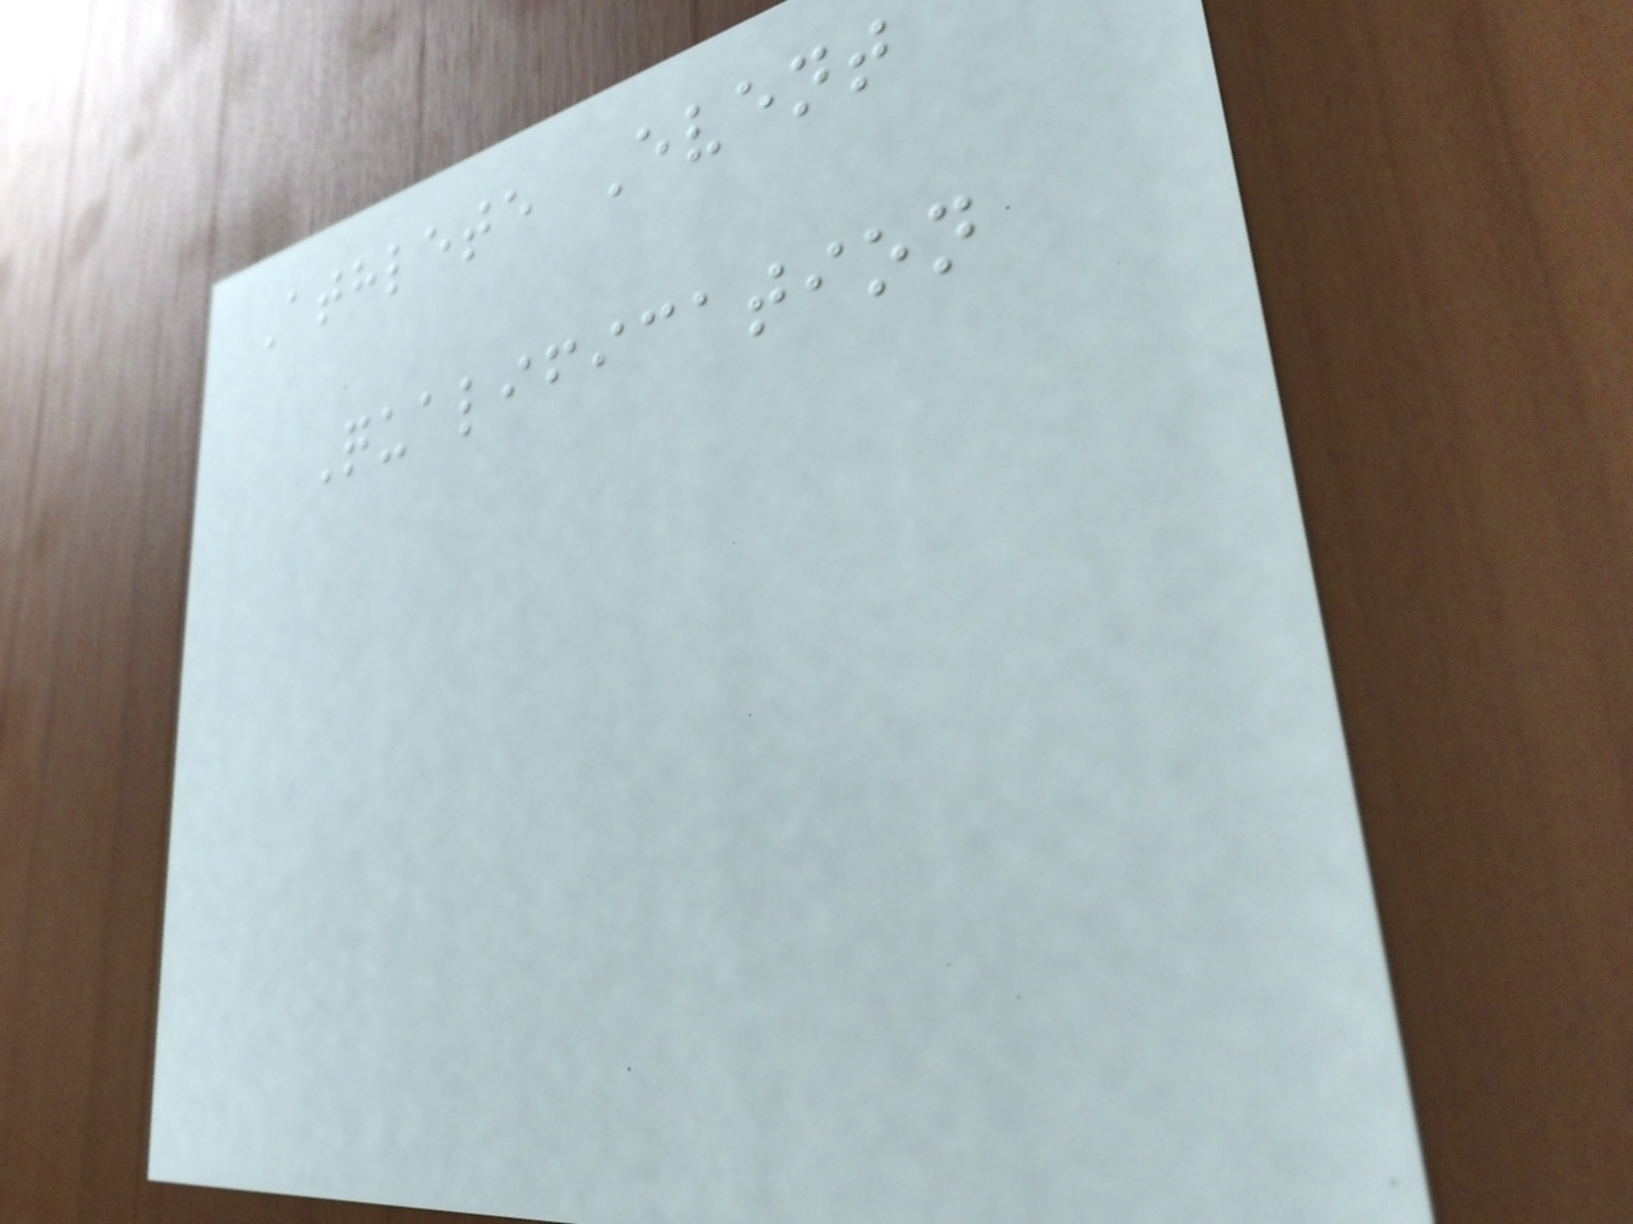Athlete Event
Qualification
